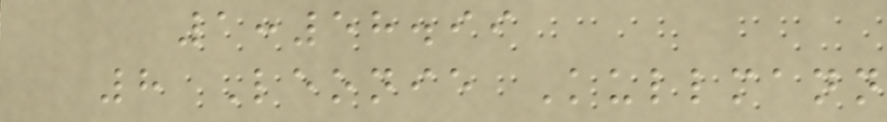1:58.99
8 Leonie Kullmann
